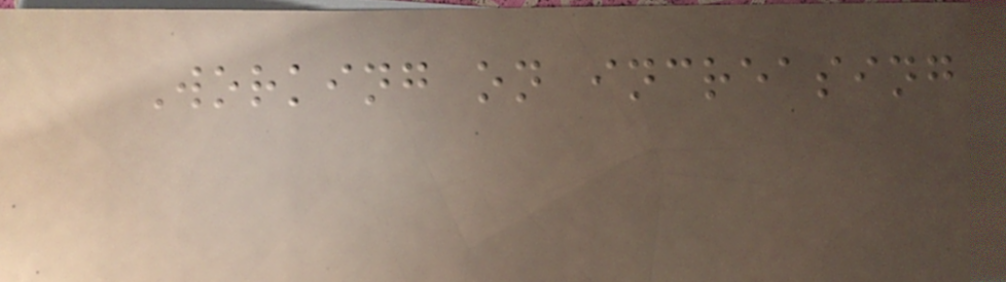Working on increasing
